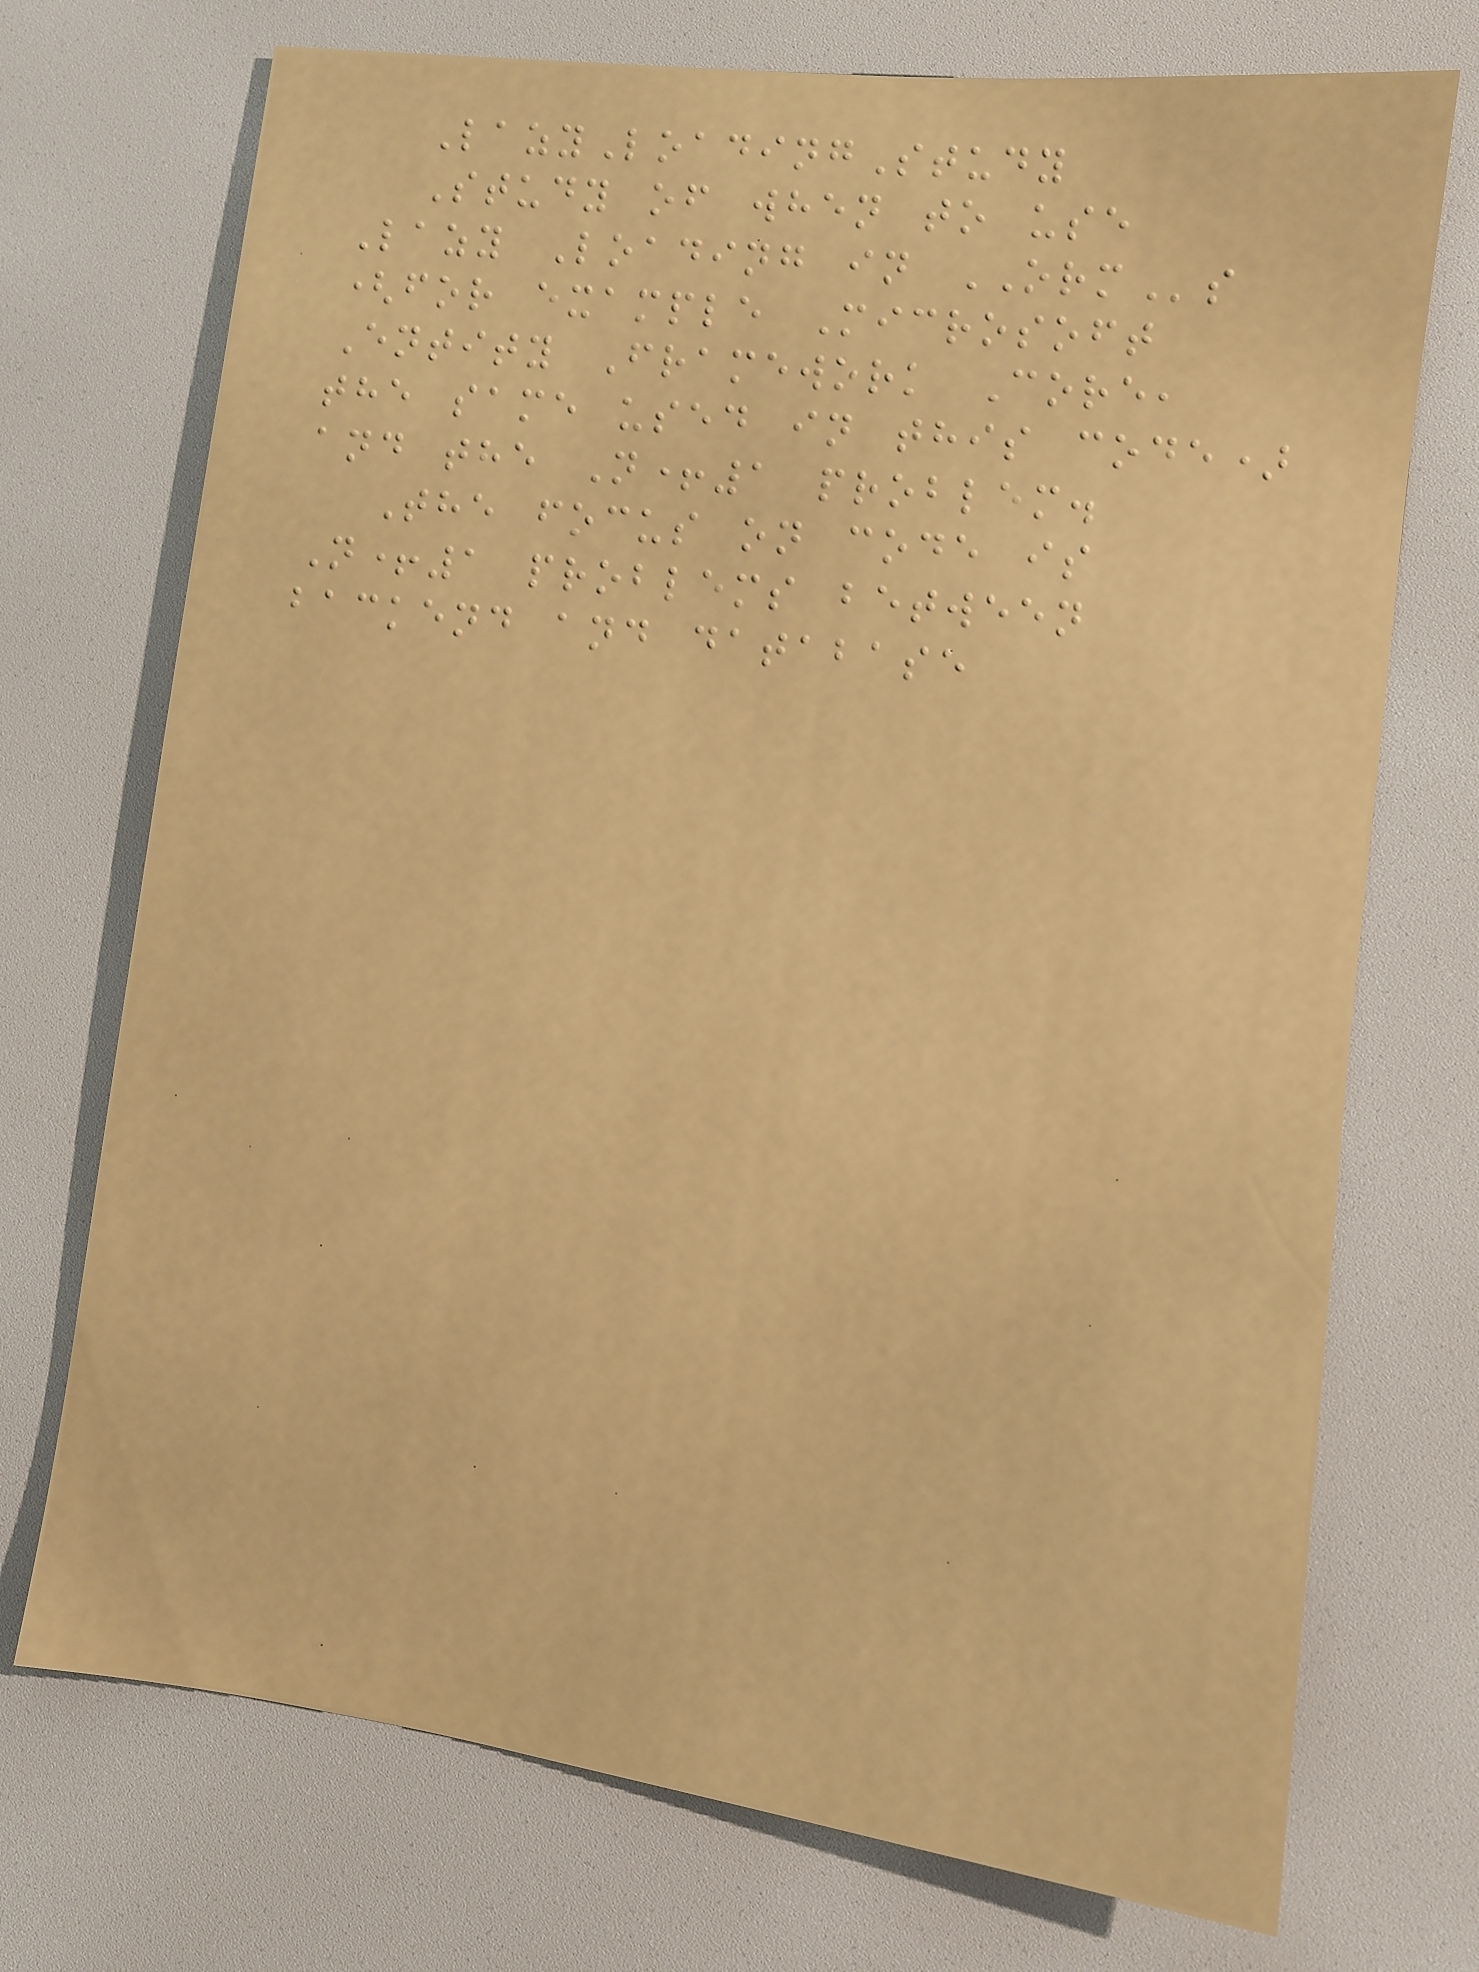LazyLoadingStudy
Study of when to use
Lazy Loading in ORMs
(for example Microsoft
Entity Framework Core,
the same used in this code)
and the N+1 problem.
The focus on code is
N+1 problems between
backend and database
